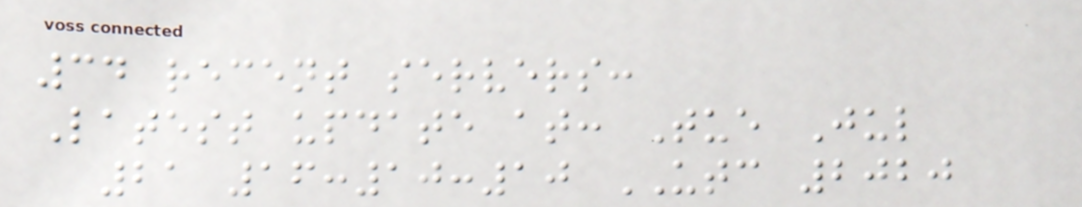34 recent servers:
Latest update at: Tue Jul
21 16:10:10 UTC 2020
